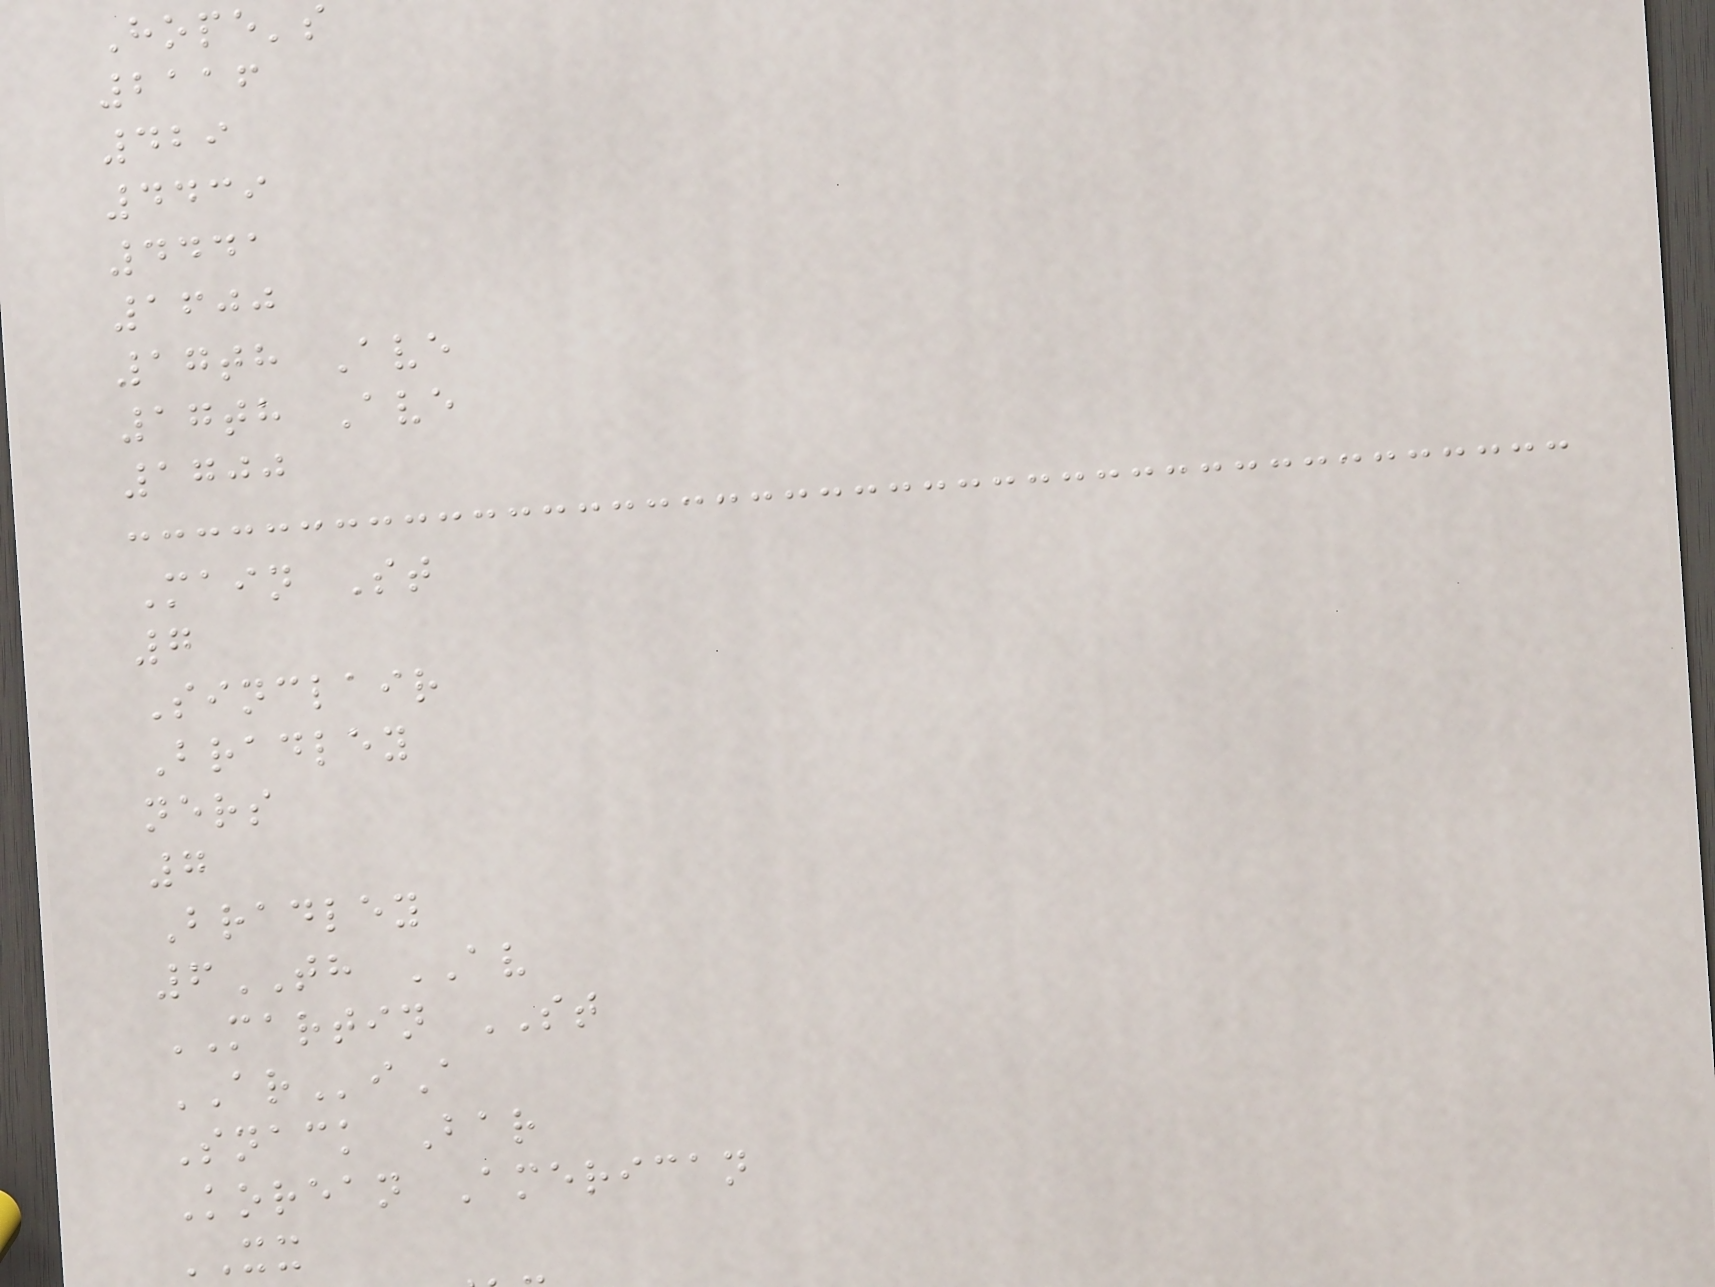Hope's
2116
429
4439
4441
1600
17th Ave
17th Ave
1700
Main St
7
Sinclair
Bradley
ners
7
Bradley
6TH AV
MARTIN ST
ARiA
Snack Bar
Korean American
XX
